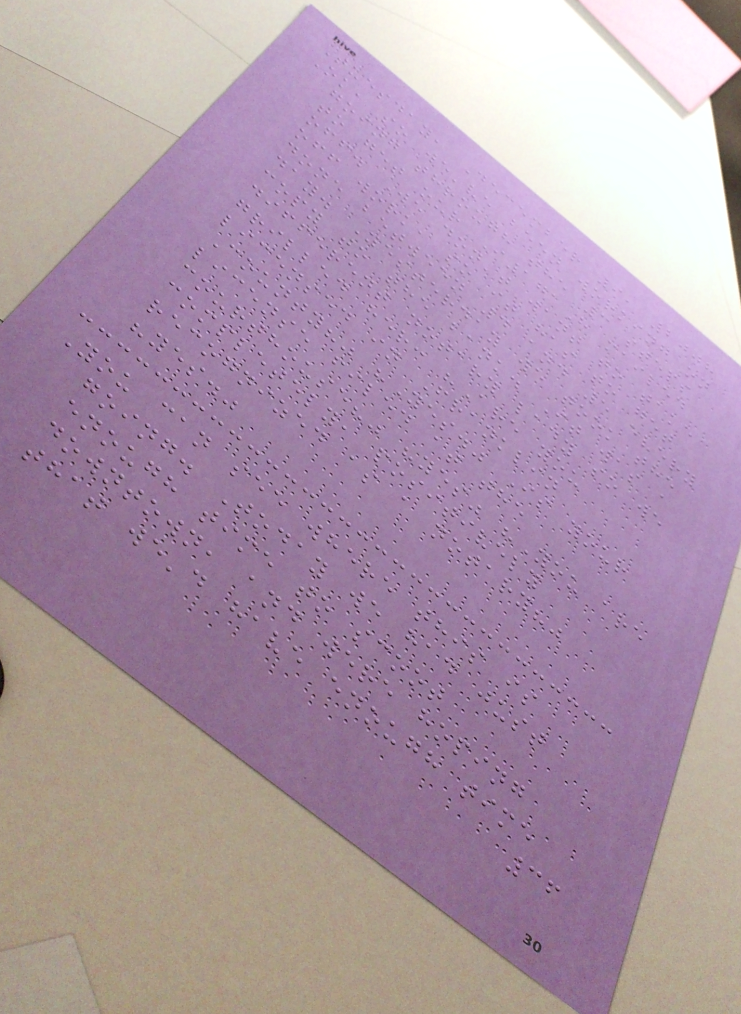Tuesday, December 9, 2008
Ok, so we've been working on
going through the 3 steps
to get our I171H mailed
off. We don't want to take
off work, so it has to get
done between 4 and 5 every
day. Yesterday we took the
copy to the bank. It was a
different notary lady so we
grilled her: "Are you
licensed in Franklin
County?" "Yes." Is your
license filed at the
courthouse?" "yes" "You are
completely, positively
recognized as a notary?"
"yes."
You can see where this is
going. Today we had just
enough time to scoot
downtown, and were hoping
that we'd have enough time
36
